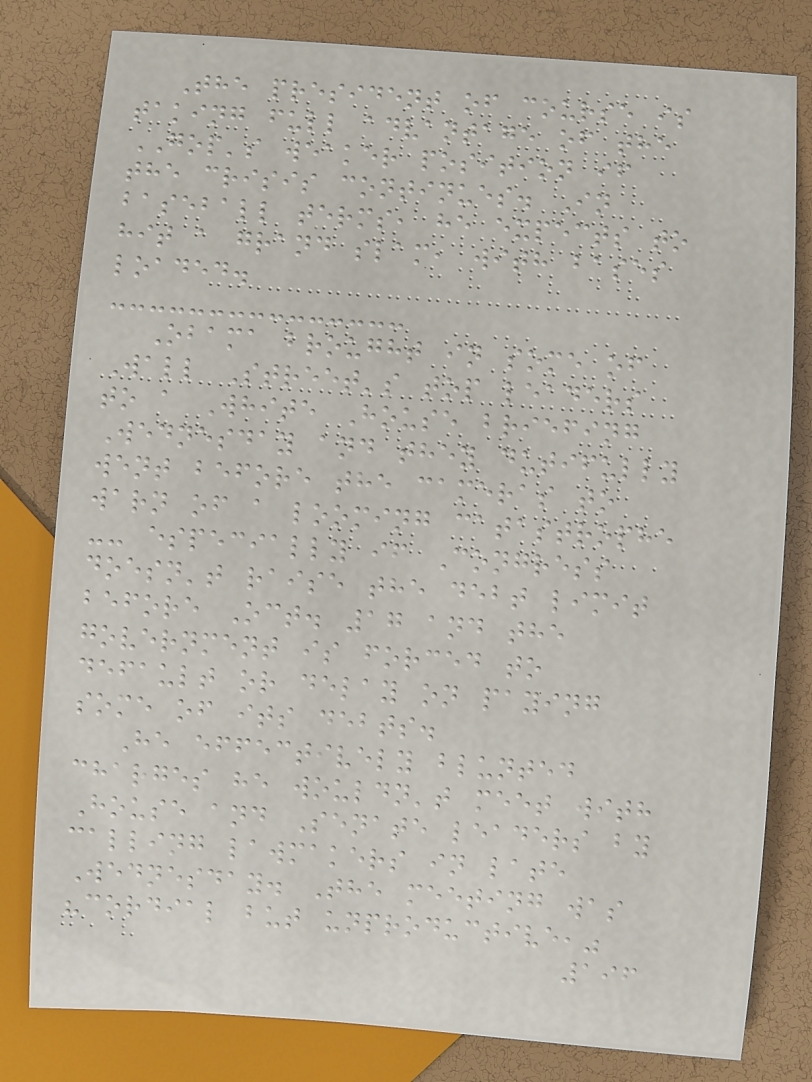The president of course is
taking full advantage of the
GOP's weaker position if
the crisis continues. In
baseball terms, he expects to
hit a grand slam, with bases
loaded.
Obama brought in some of
Wall Street's top leaders
to a White House briefing
Wednesday and they dutifully
went before the cameras to
warn of a looming catastrophe
-- especially if Congress
doesn't raise the debt limit
before Oct. 17 and the
government is forced to
default or delay on paying
some of its debts.
He effectively blunted
charges he wouldn't meet with
House and Senate leaders by
calling lawmakers in late
Wednesday. The meeting was
"cordial but unproductive,"
196
